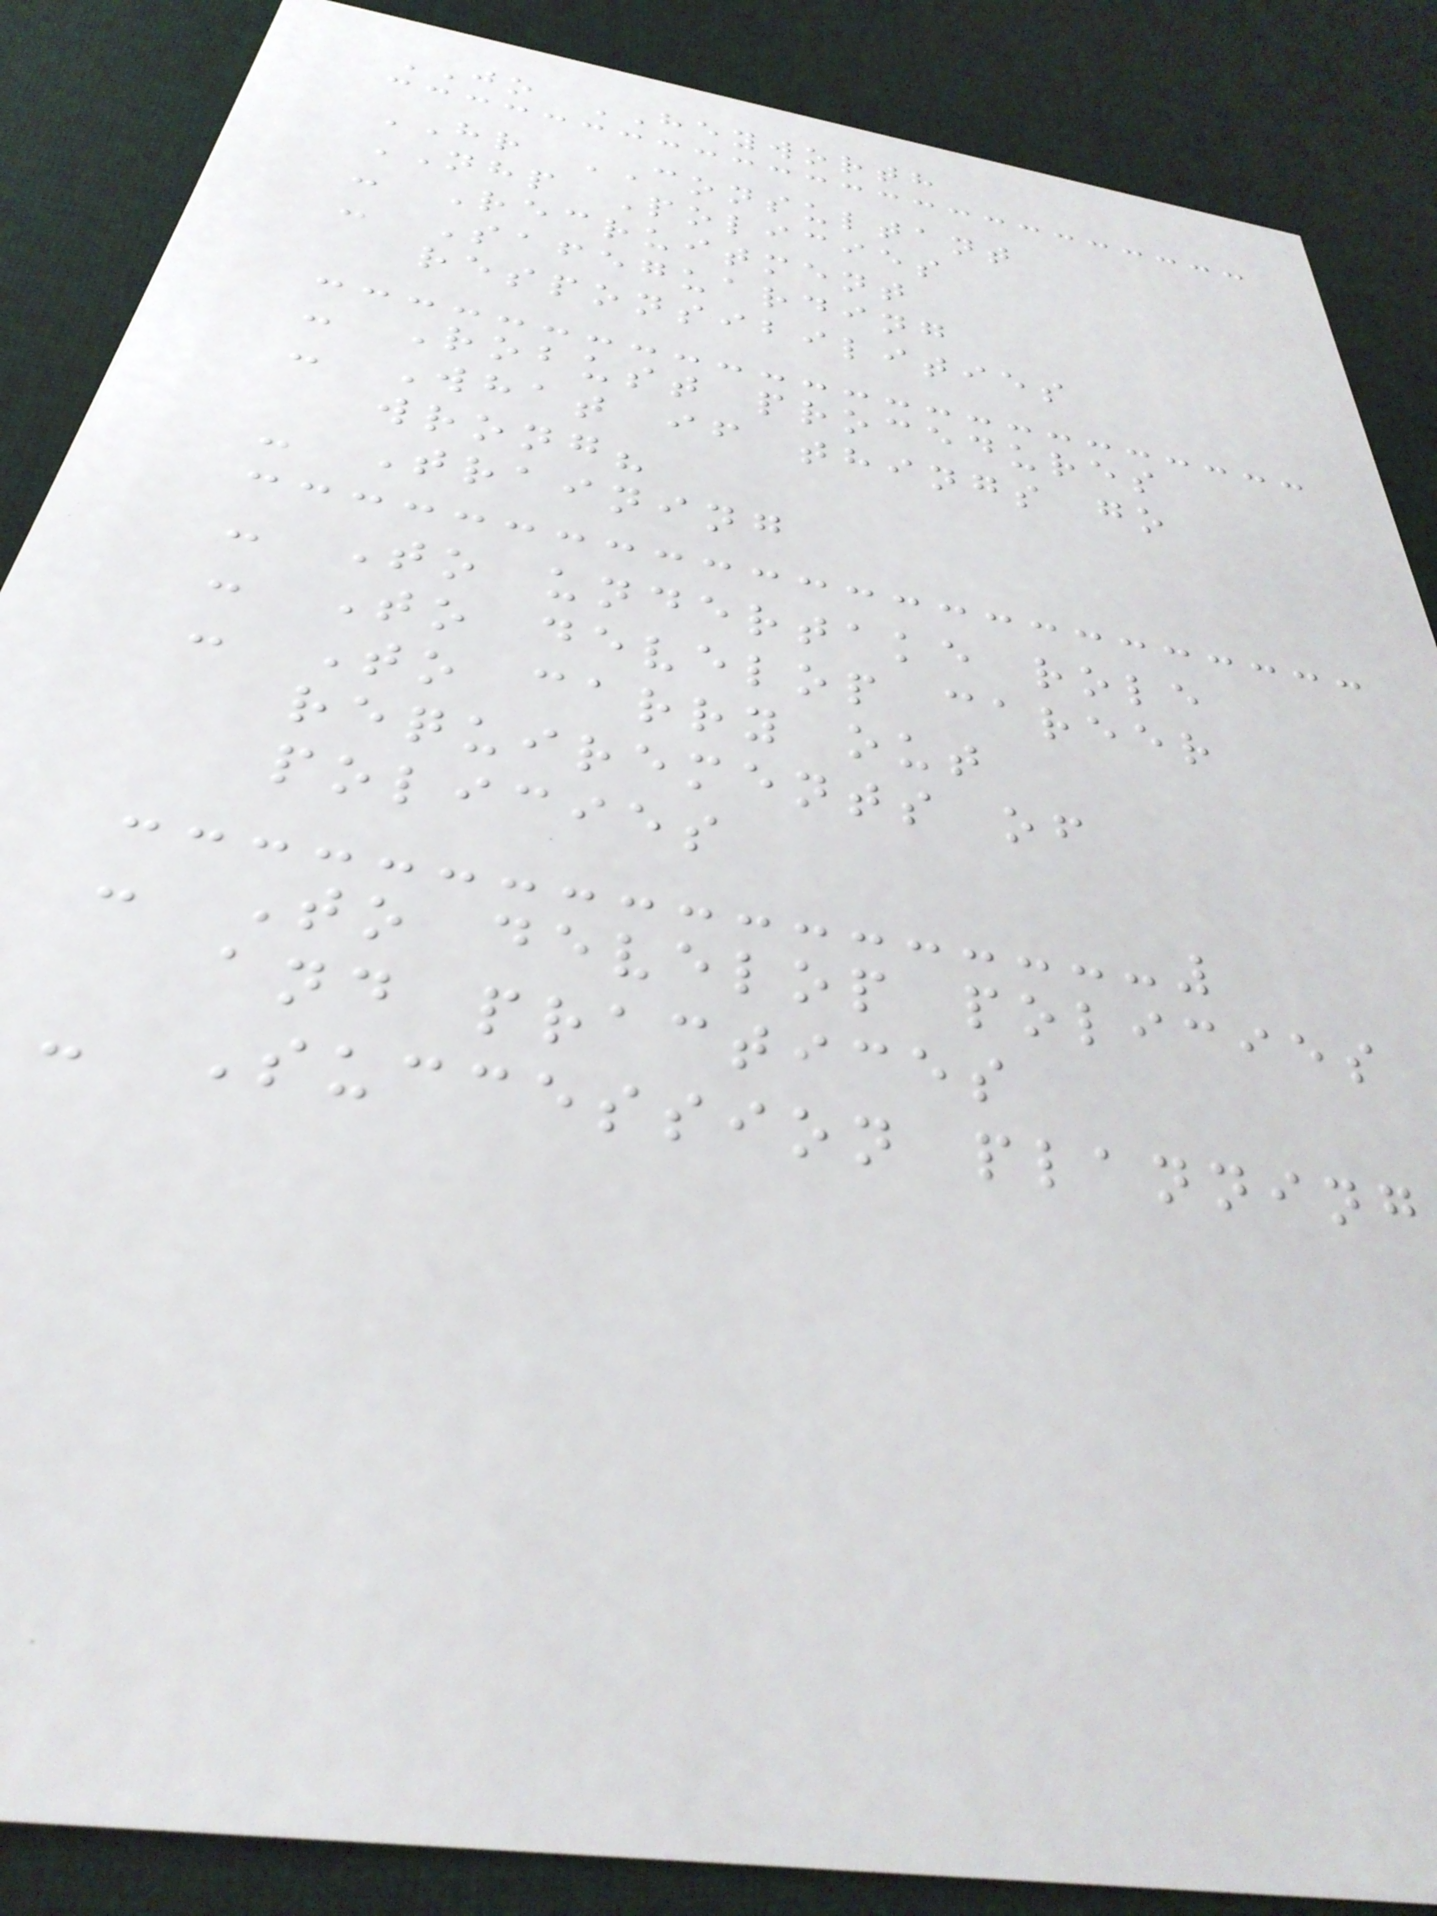JO HEYWORTH
HR CONSULTANT
NHP Policies
- Recruitment
- Safeguarding
responsibilities
- Robust procedures
- What if things go
wrong?
- Training
- To undertake role
- To develop career
- To carry out
requirements of
policies
- To develop policies
and practices
- Succession planning
